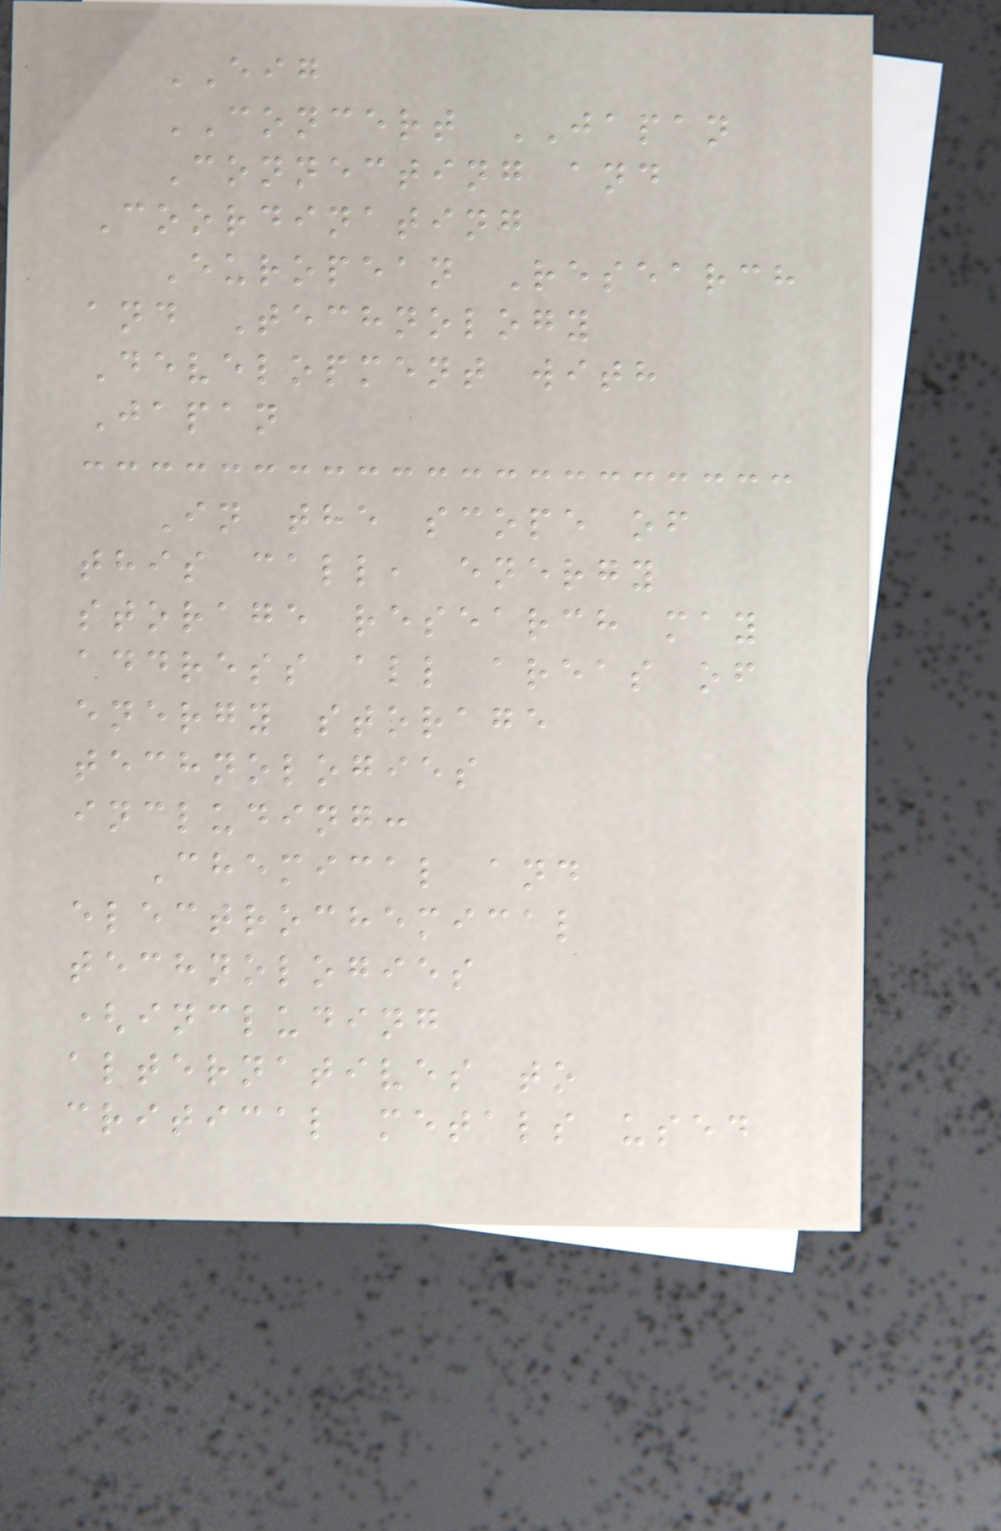EIG
CONCERT JAPAN
Connecting and
Coordinating
European Research
and Technology
Development with
Japan
In the scope of
this call, energy
storage research may
address all areas of
energy storage
technologies
including:
Chemical and
electrochemical
technologies
(including
alternatives to
critical metals used
